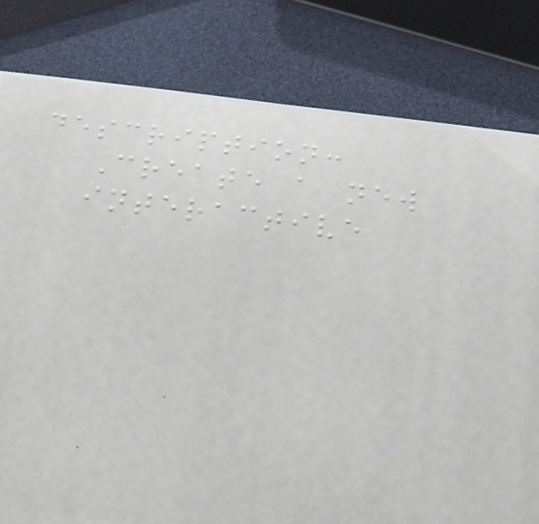description:
Create a new
interactive
